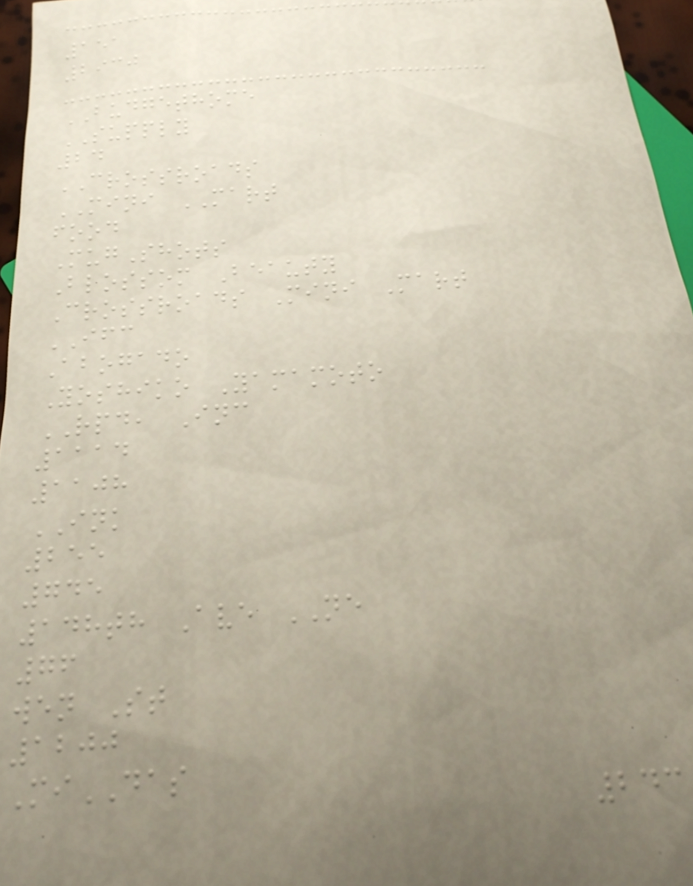151
2930
BUDGETHOME
SUPPLY
24
CROSSROADS
MINI MART
food
MugShots
Blossom Beauty
Crossroads Mini Mart
IFC
Abogado
Yoshiko Yamamoto
RPD, Inc
1114
1108
INK
255
745
148th Ave NE
76
wen St
1200
MiDAS
243
